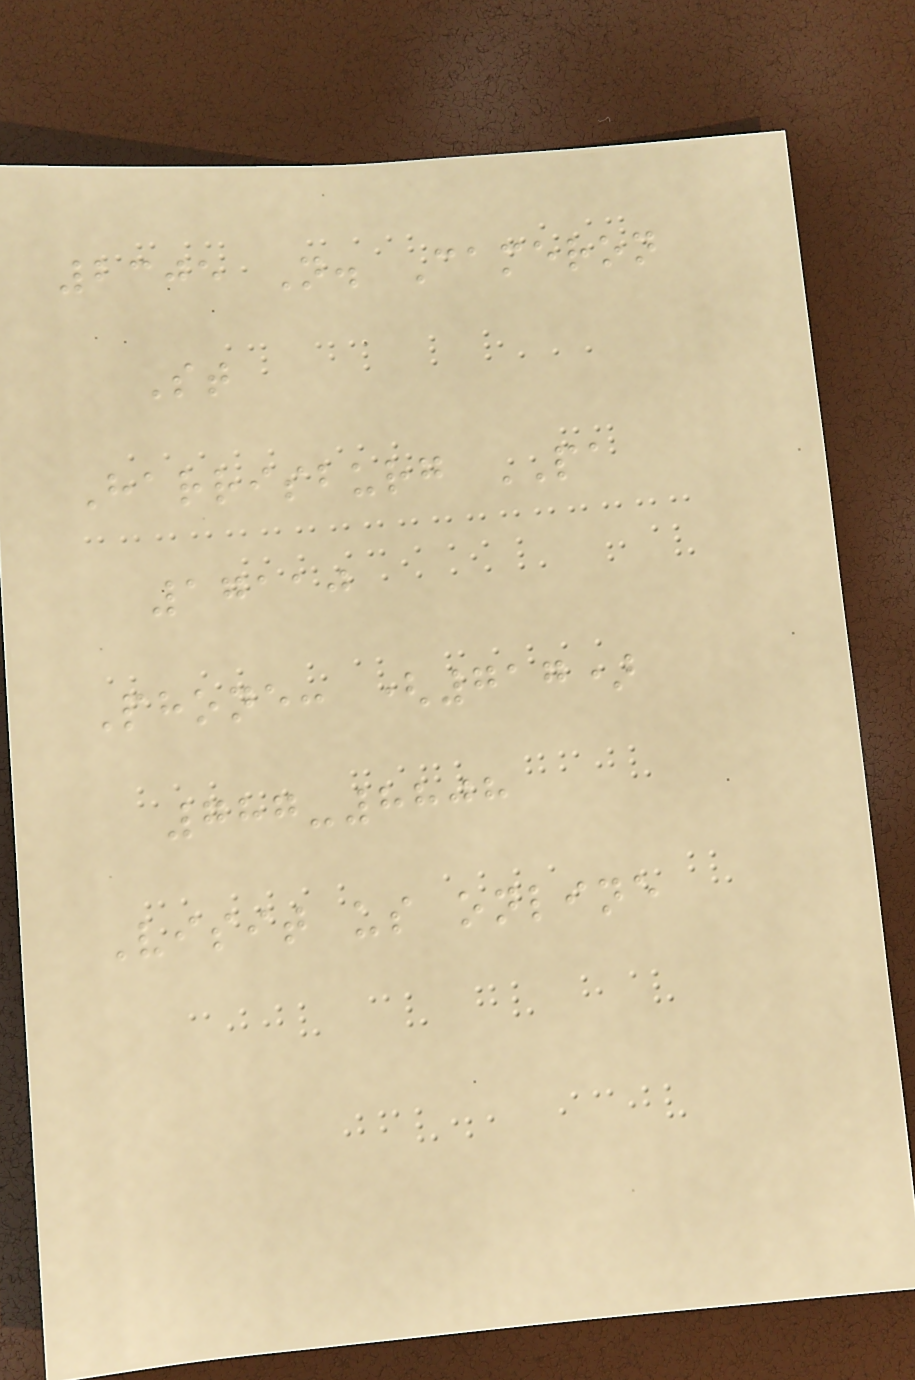2305 N. Cameron
St
Harrisburg PA
17110
Phone: (717)
787-8808
Visit us online
